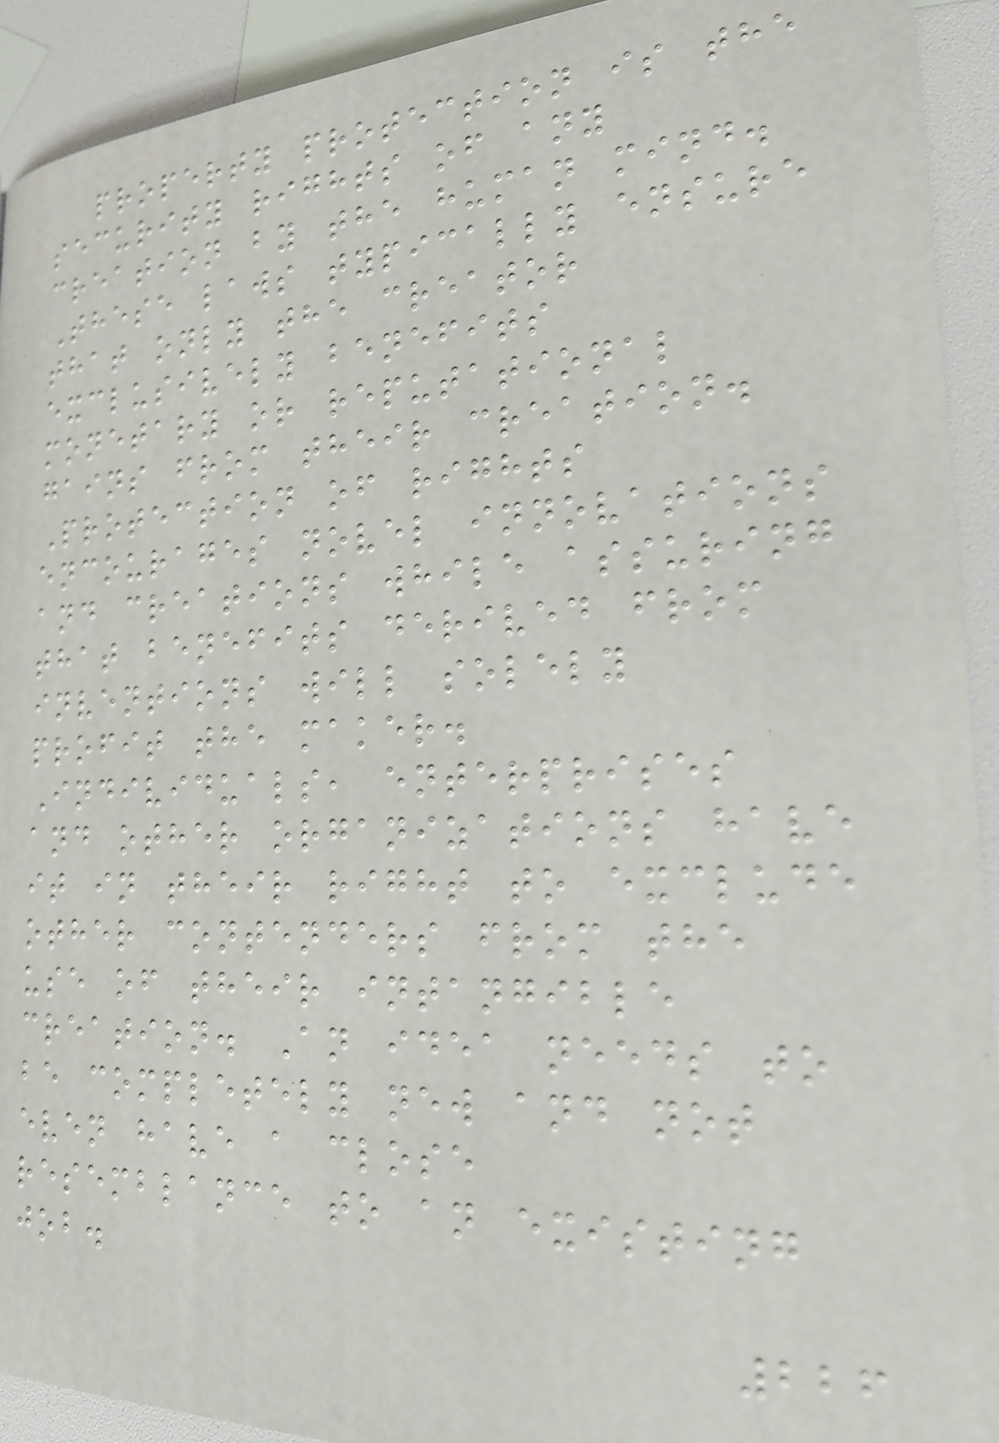property protection is the
security rights of any
creation by the human mind.
These laws typically ensure
that only the creator
exclusively benefits
monetary or reputational
gains from their creation.
Protection of rights
encourages novel innovations
and creations while assuring
that benefits derived from
inventions will solely
profit the maker.
Individuals, enterprises
and other organizations have
it in their right to exclude
other contenders from the
use of their intangible
creation. An idea needs to
be completely new and not
even have a close
resemblance to an existing
job.
226
